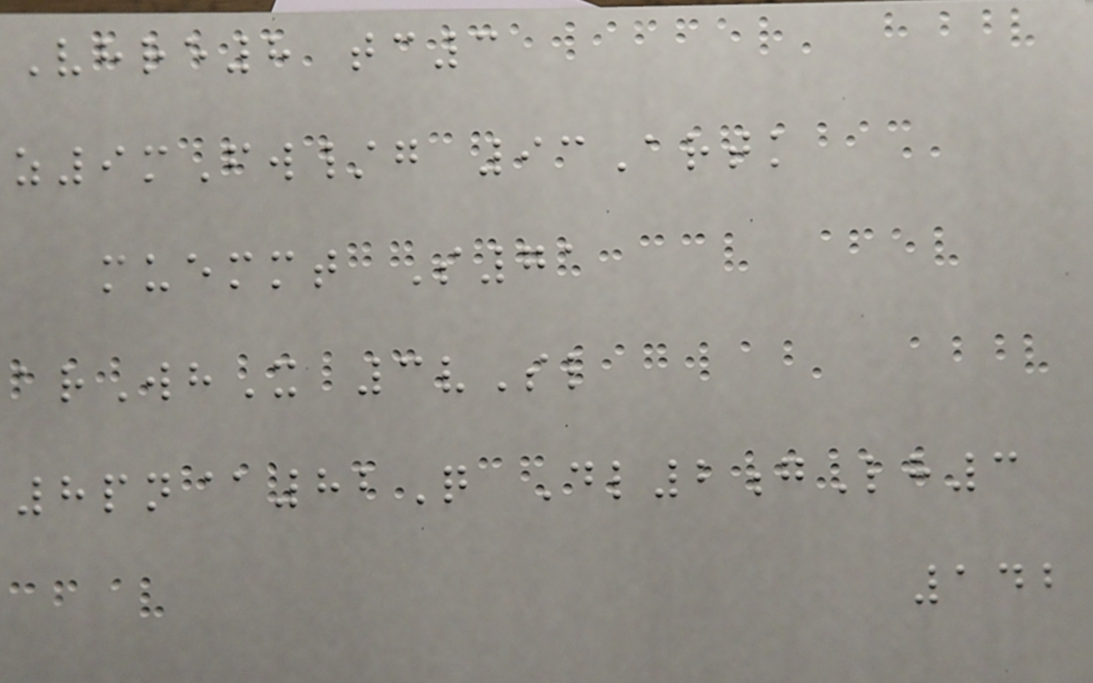Vhre8 tc3
z9mFw/g 93Artk
muemmt S71
arWhX 3vSl
8pn@82Q Dl2gLh3
142
